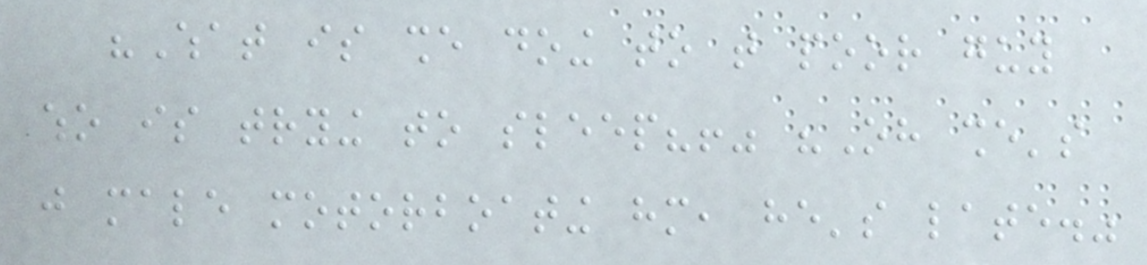"What is she doing to that poor guy
who is trying to sleep?!" "Oh she's
just male motorboating him, he's late."
